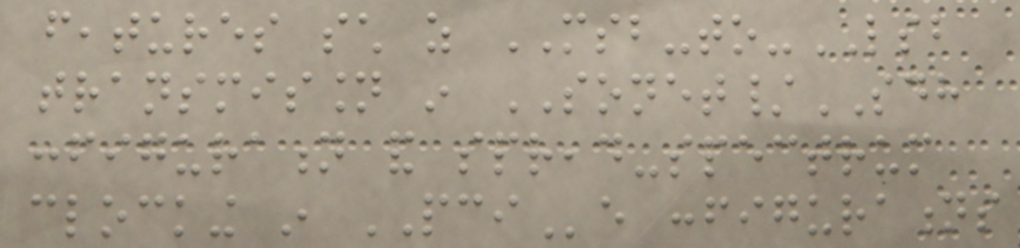features such as MSB-to-LSB
transmission in SONET/SDH
configuration and spread-spectrum
clocking in PCIe configurations
